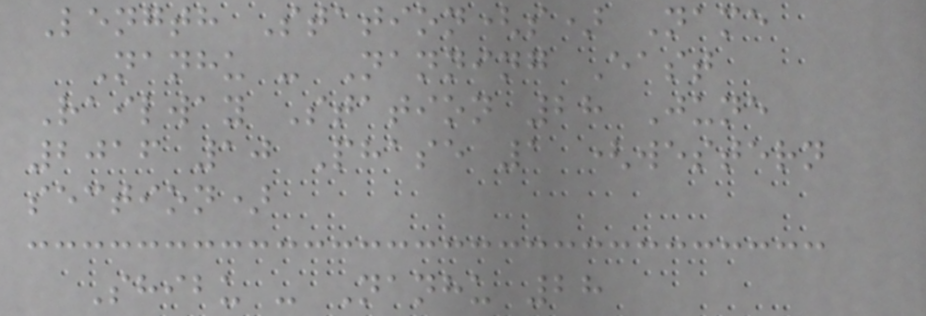Length Station(s) Name
Nanhu - Nanning East
Railway Station 28 June
2016 10 Phase 1 (western
section)
Shibu - Nanhu 28
